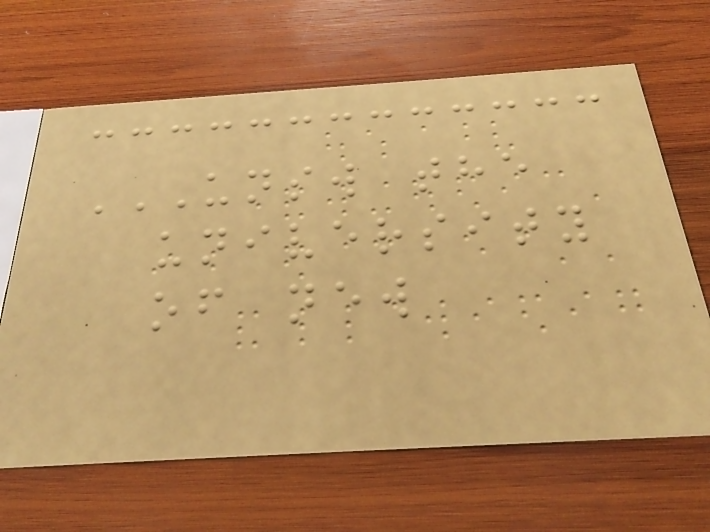UNSW THE
UNIVERSITY
OF NEW
